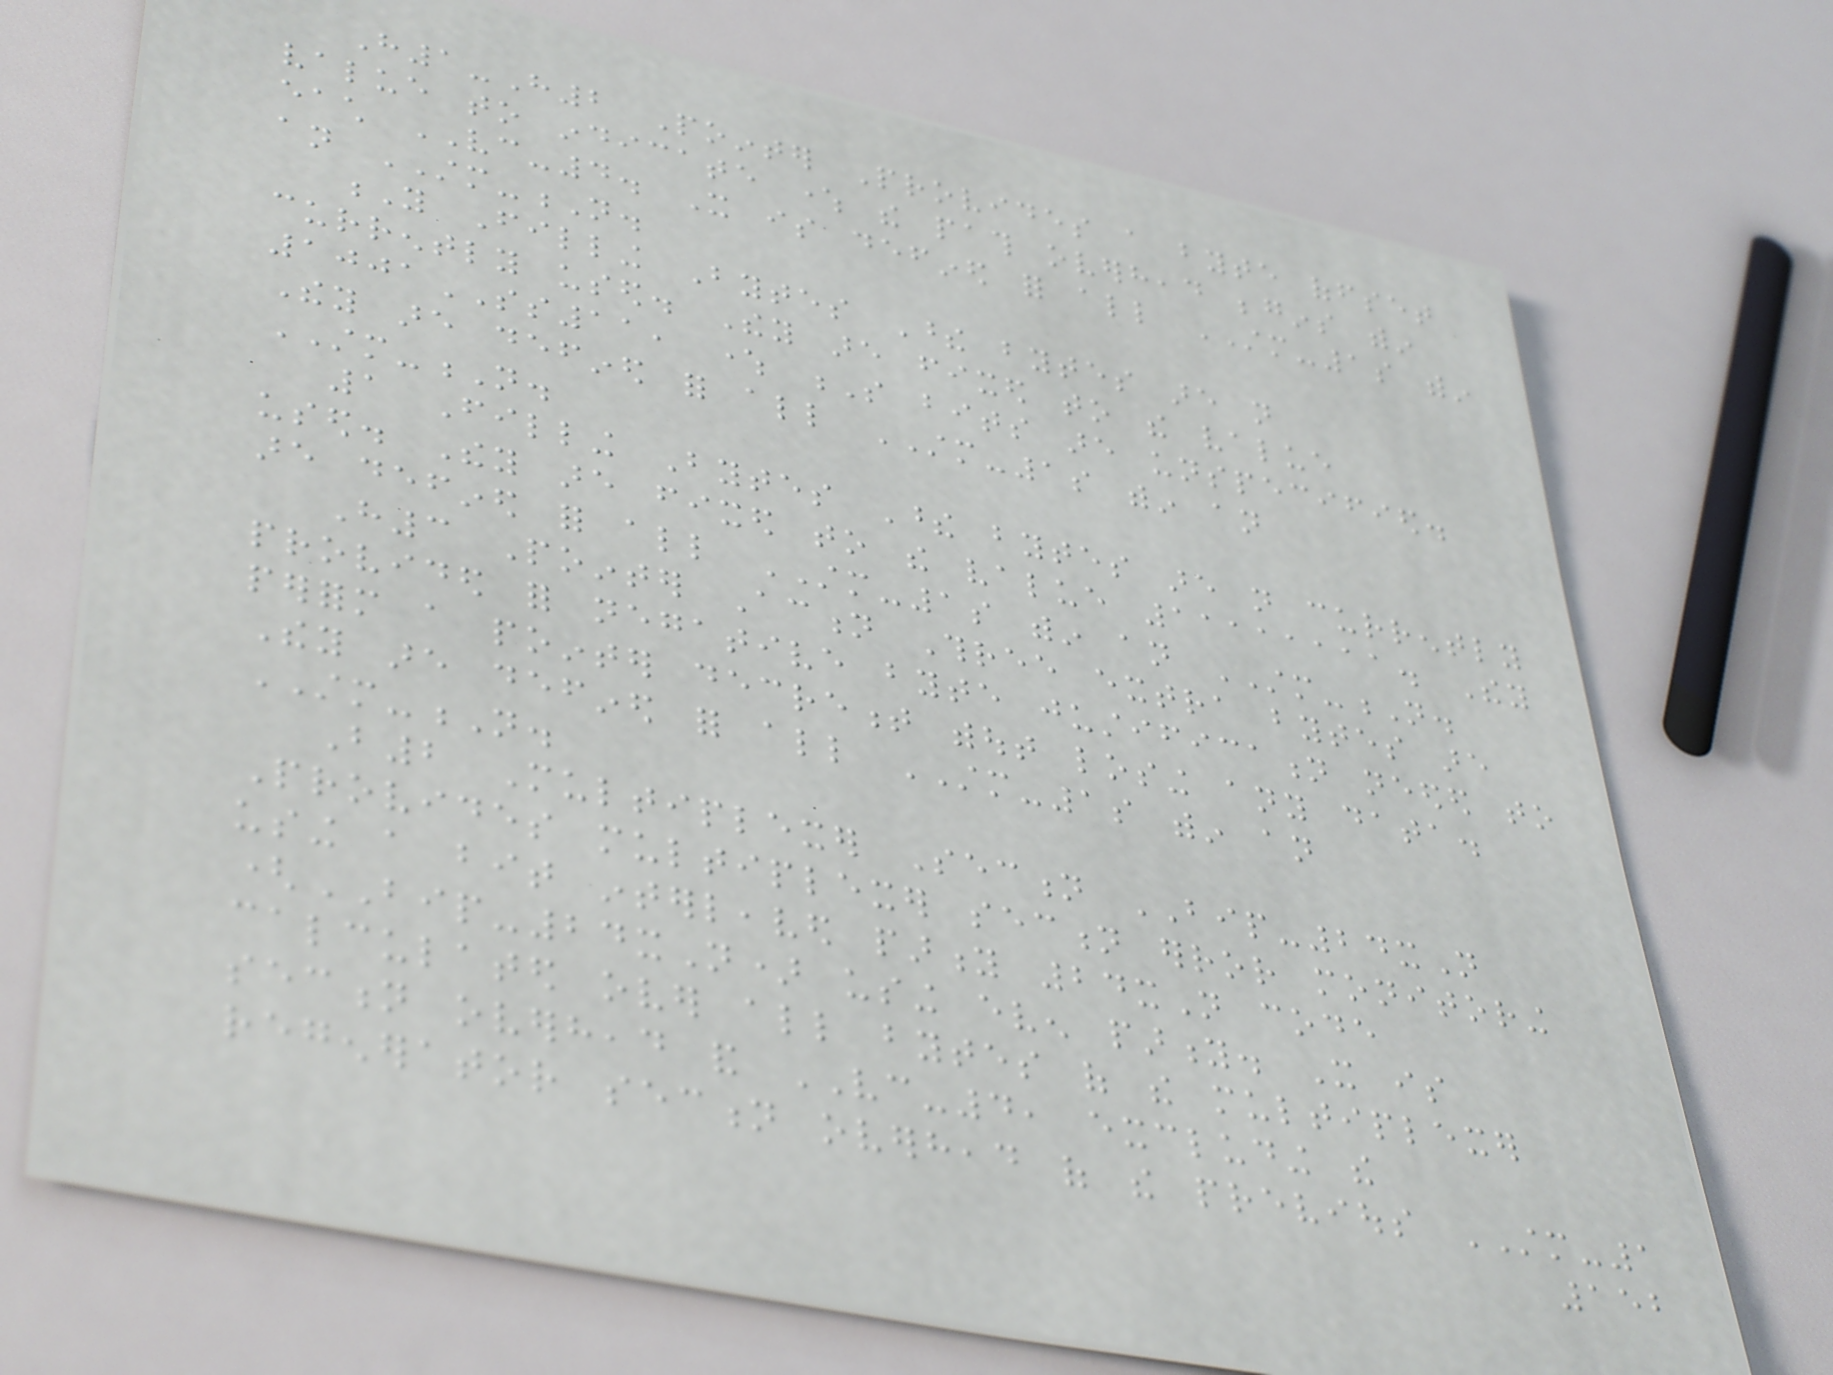H1-H2 Pointer Provides a byte offset
value to indicate where the path overhead begins within
each VC-4. It is defined for all STM-1s within
an STM-N.
Y Filling Bytes These bytes are not
currently used. They are fixed to the value
1001SS11, where S bits are unspecified.
They are defined for all STM-1s within an
STM-N.
1 Filling Bytes These bytes are not currently
used. They are fixed to the value 11111111. They
are defined for all STM-1s within an STM-N.
H3 Pointer Action Three extra bytes are
provided for negative byte justification needed to
perform a pointer decrement without losing any data.
They are defined for all STM-1s within an
STM-N.
B2 Multiplexer Section BIP-24xN
Provides multiplexer section error monitoring
using a bit interleaved parity 24xN code
(BIP-24xN) using even parity. It is
calculated over all bytes of the multiplexer
section overhead and VC-4, excluding the
regenerator section overhead of the previous STM-1
152
